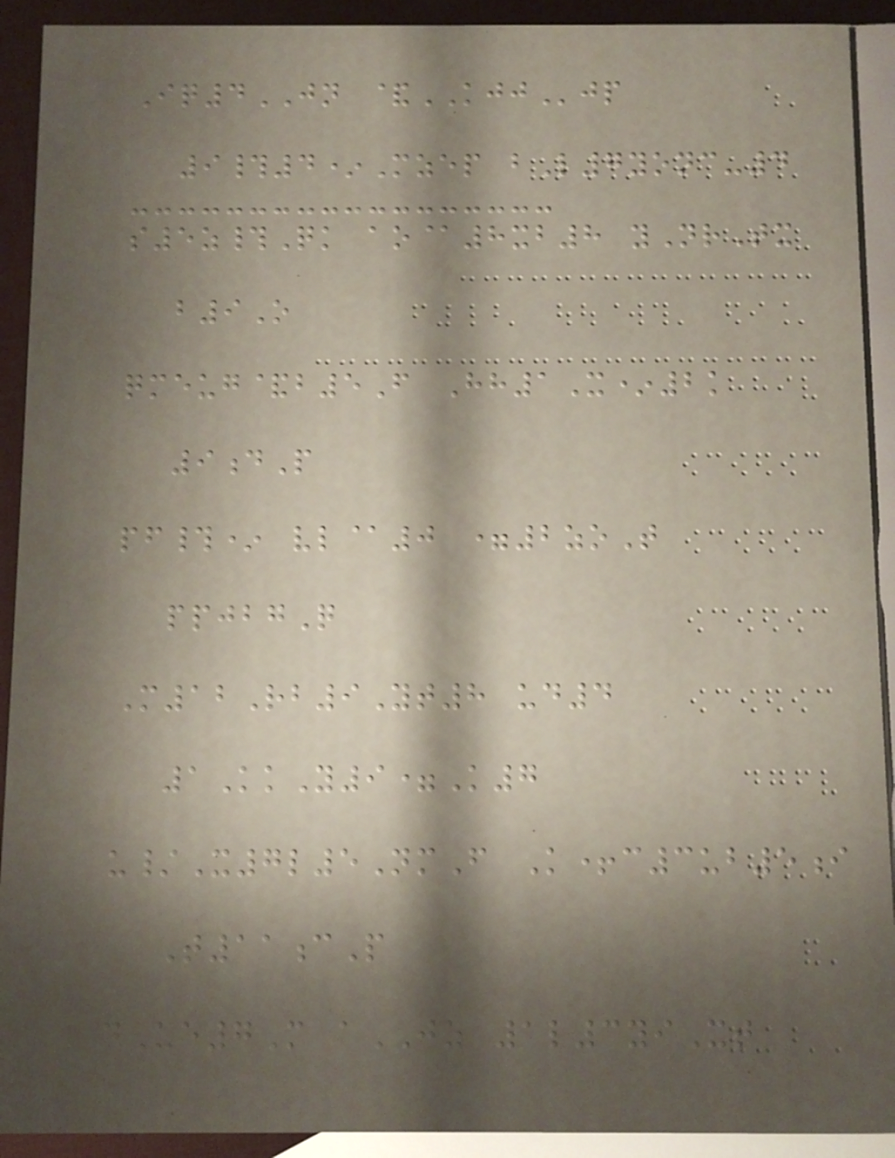Iq4JN &KJJjp
9#4*Mzep bL7yonc-4
s5z#Qk ao@8xb8 yNrTx
b9O
qmeug&b5F Hh1X*2k
9dP
pf#* vl@0 =2zoT
ppjbgQ
M12Rb9Yt8 ud4
1KkY9=K7
u/X7l5NmF K+c3ub5i
T11cP
dUe7M aJZ 1l3yiXt
